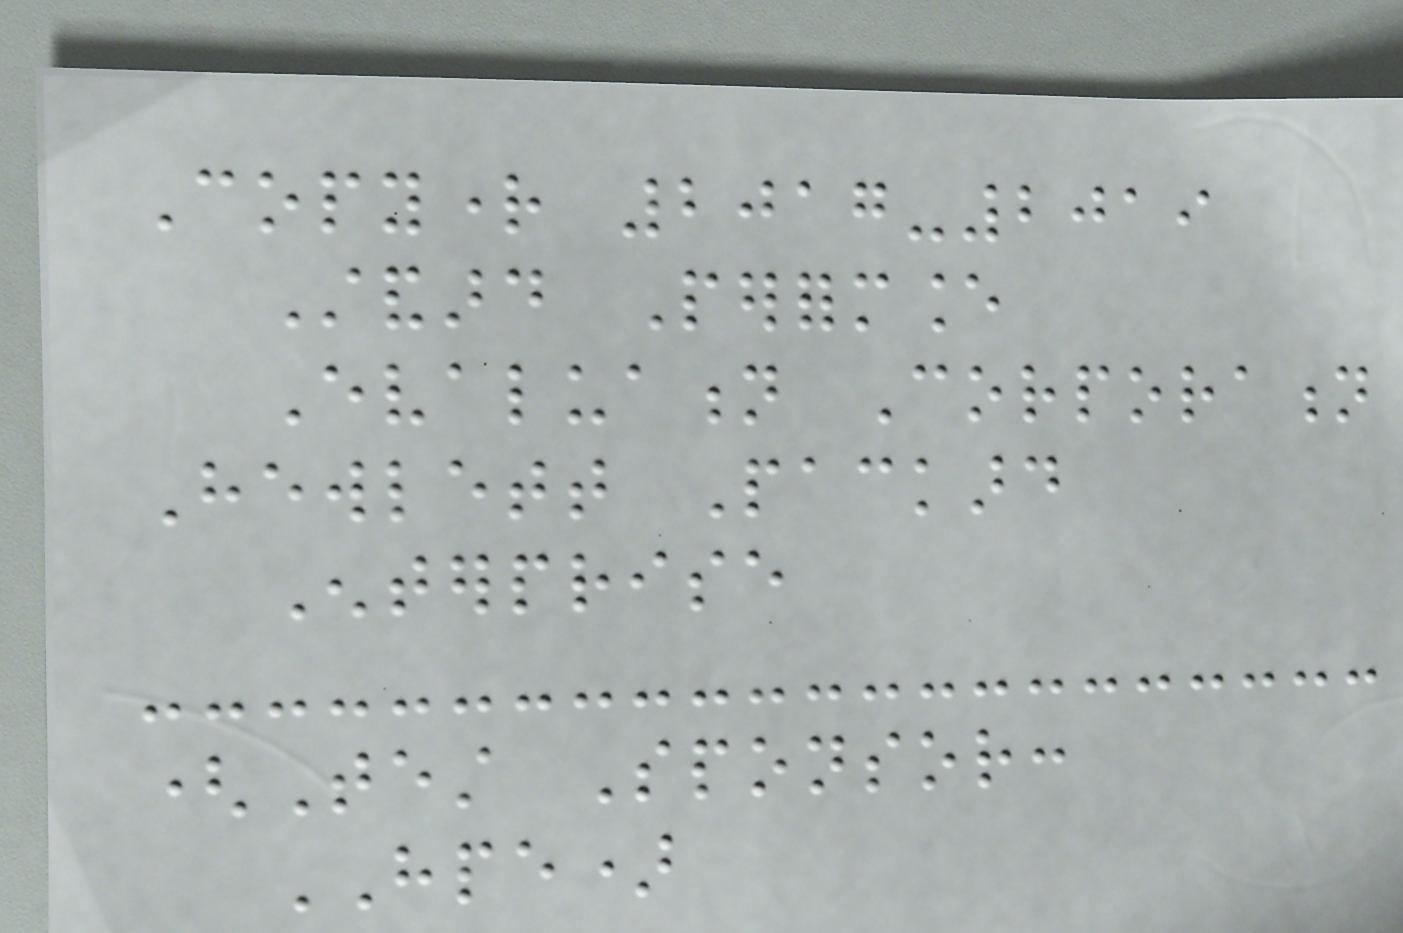Copyright 2017-2019
Standard Performance
Evaluation Corporation
Hewlett Packard
Enterprise
(Test Sponsor:
HPE)
